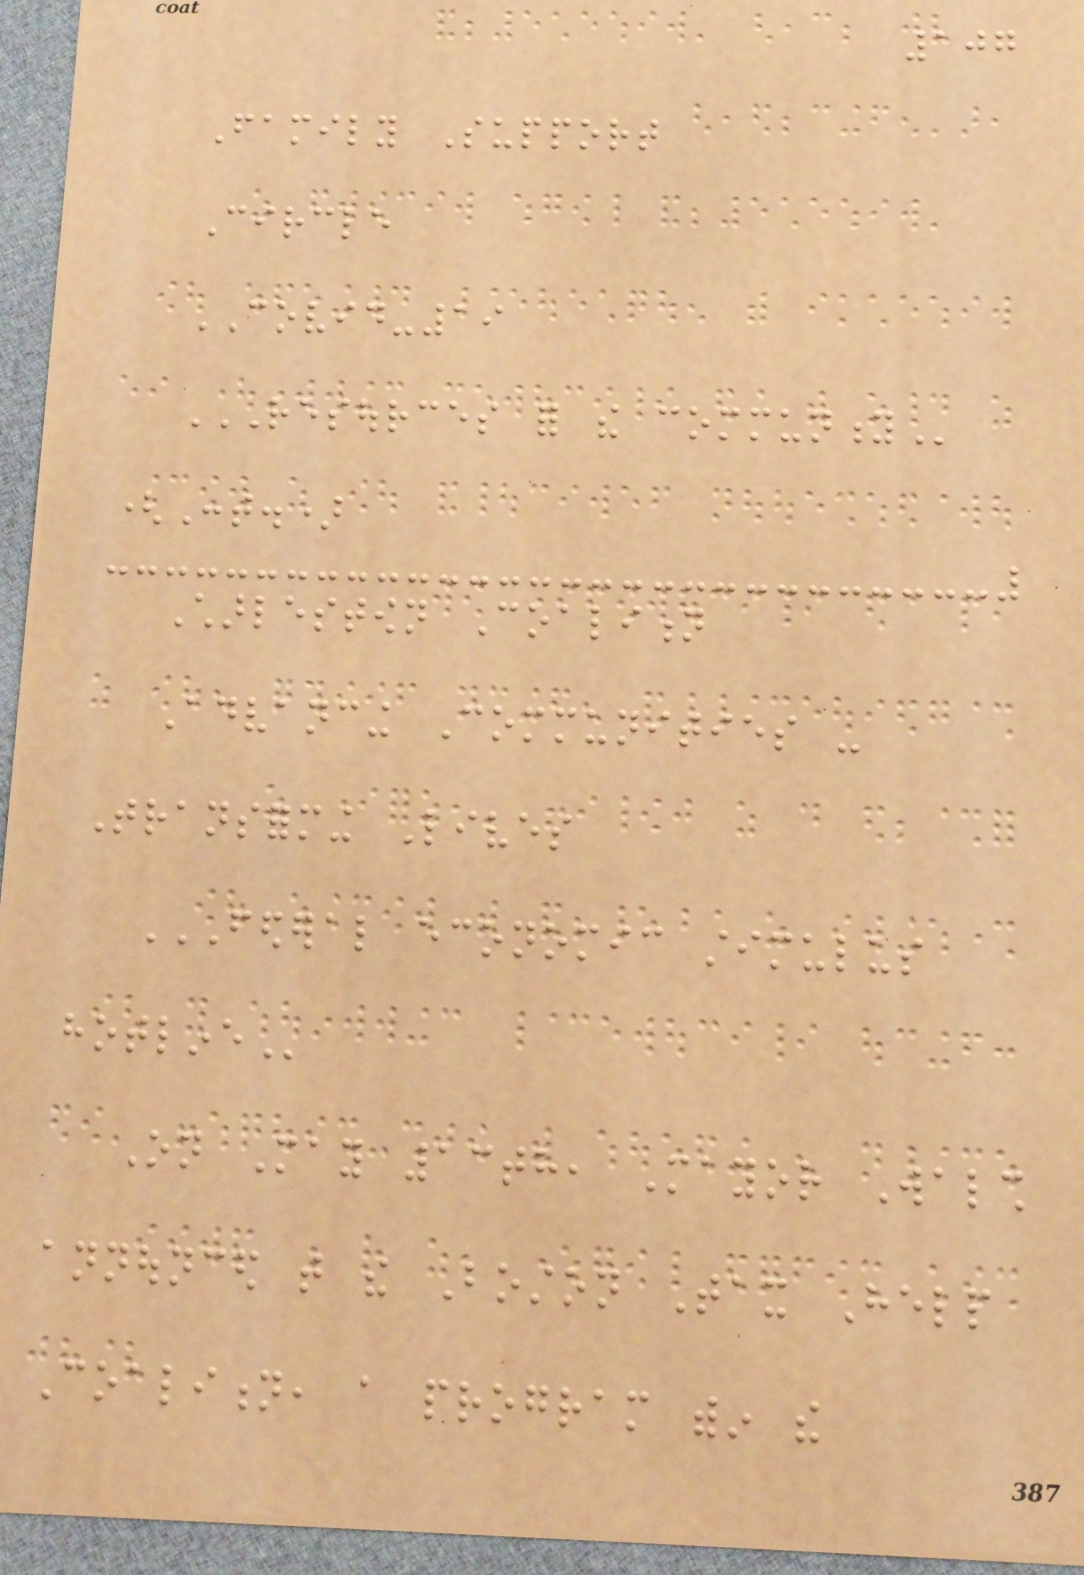107
Family Support
Circle
COVID-19
RESOURCES FOR THE COMMUNITY
(Cont.)
Charlestown Coalition
Advancing Communities -
Transforming Lives
FEDERAL ECONOMIC STIMULUS
HOTLINE
On May 13th, Mayor Walsh
announced that the Boston Tax Help
Coalition, a program within the
